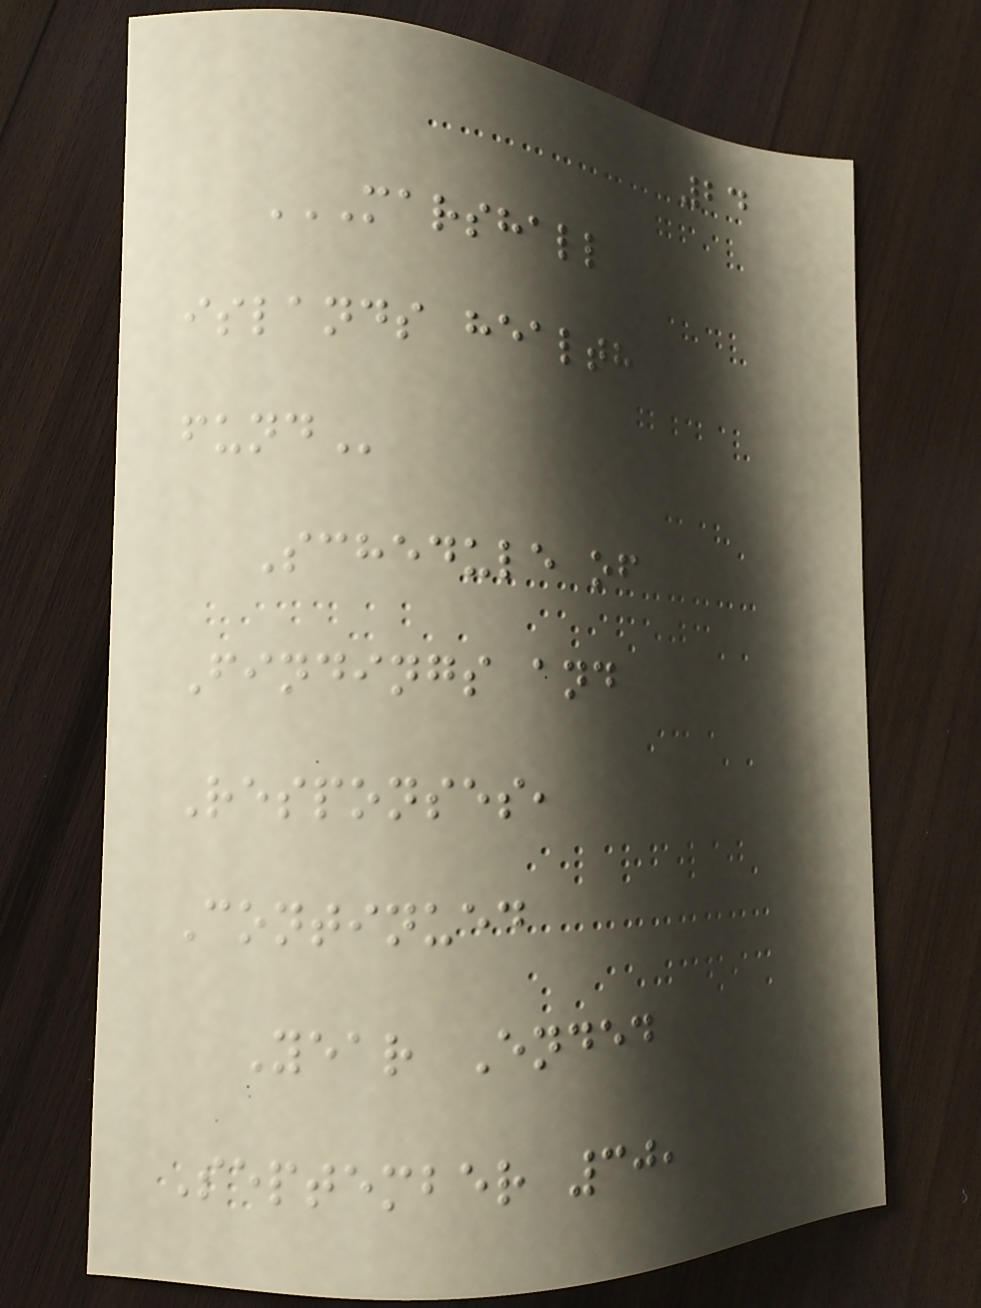24
MARSHALL
ISLANDS HEALTH
FUND
Schedule of
Findings and
Responses,
Continued
Year Ended
September 30,
